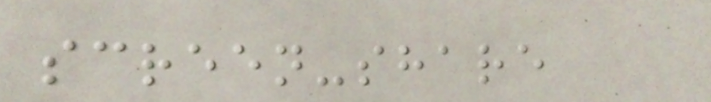screen-share
